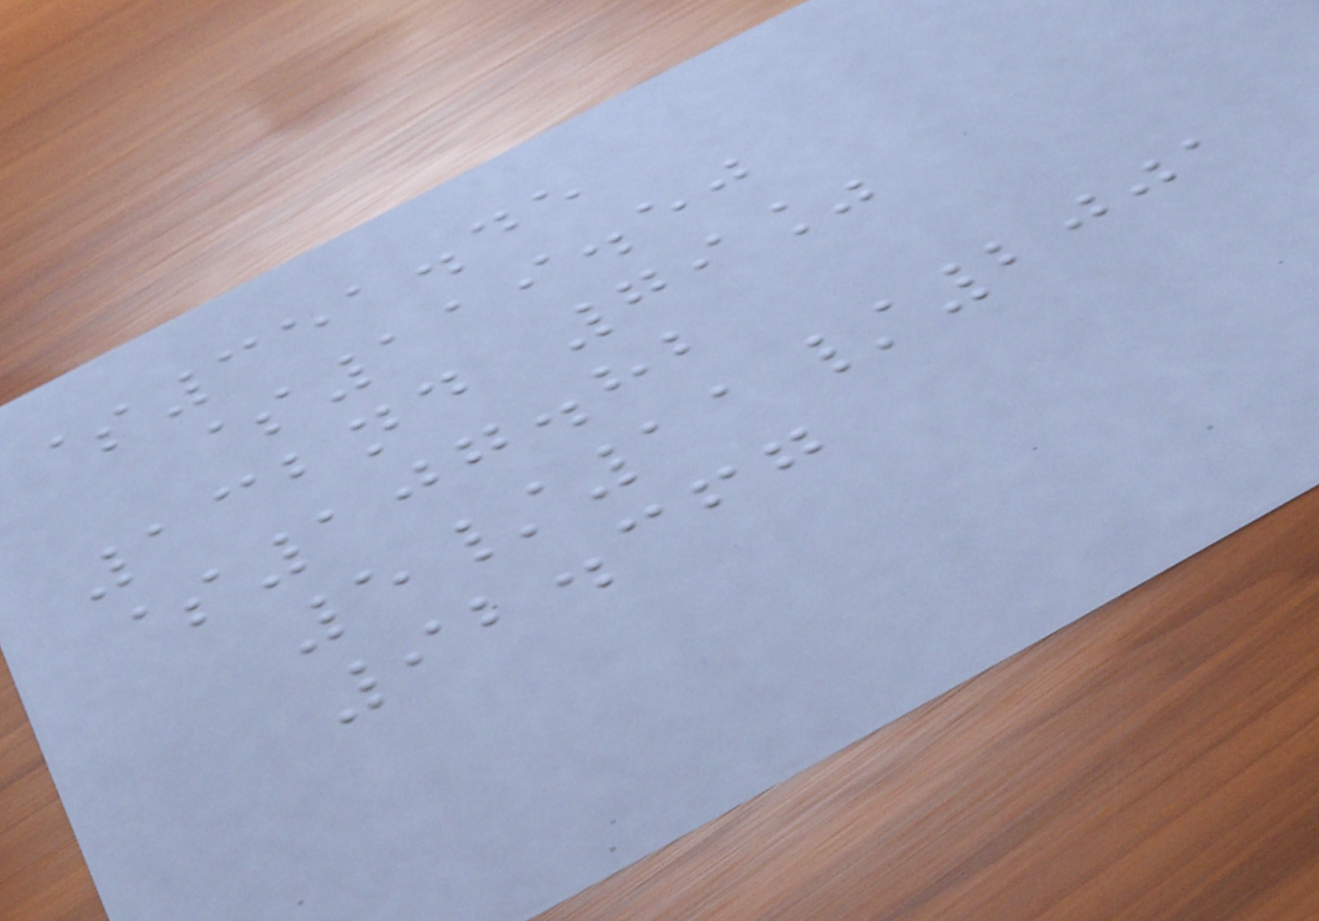$351.45
$119.50
132nd 79%
$107.82
5/11/2001
92.367
